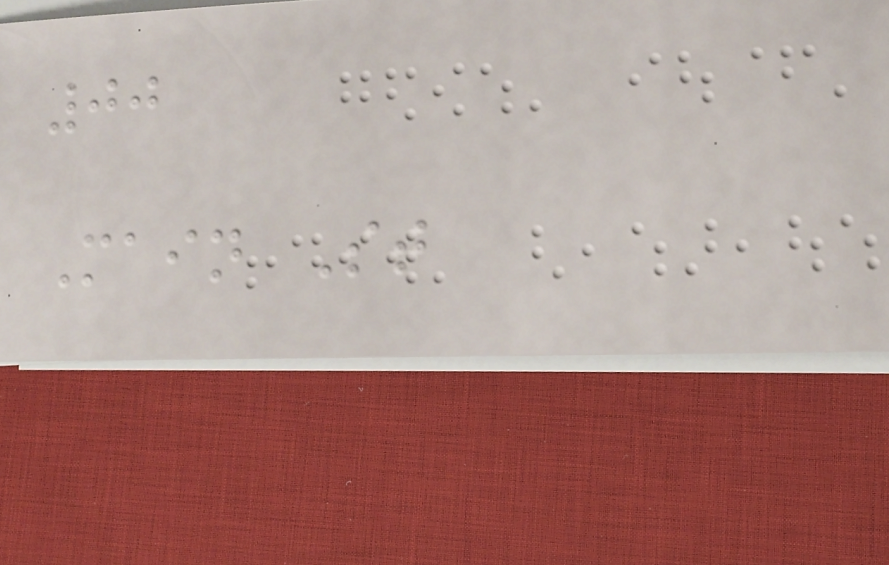00
Main St
